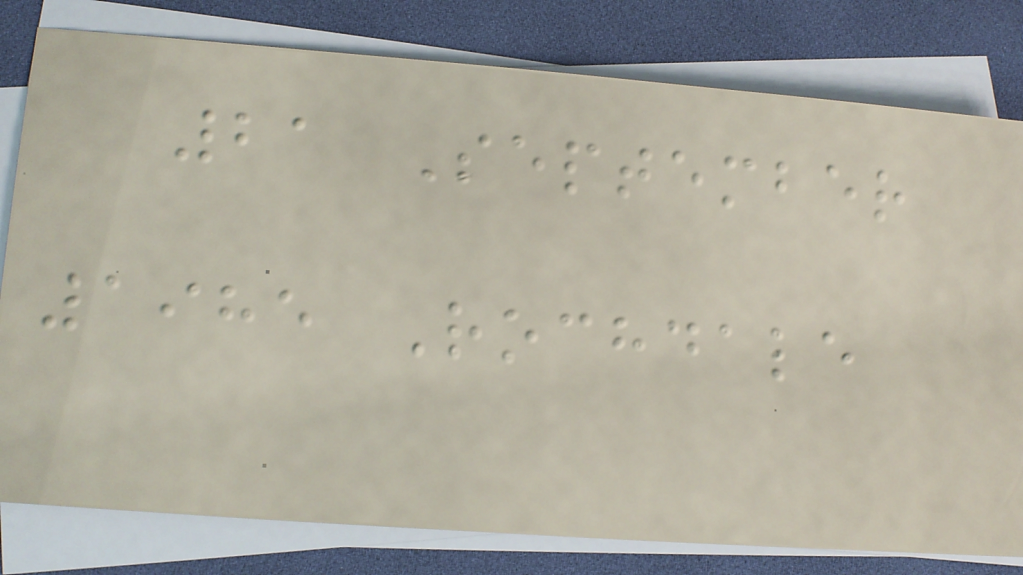21 September
1985 Rochdale
